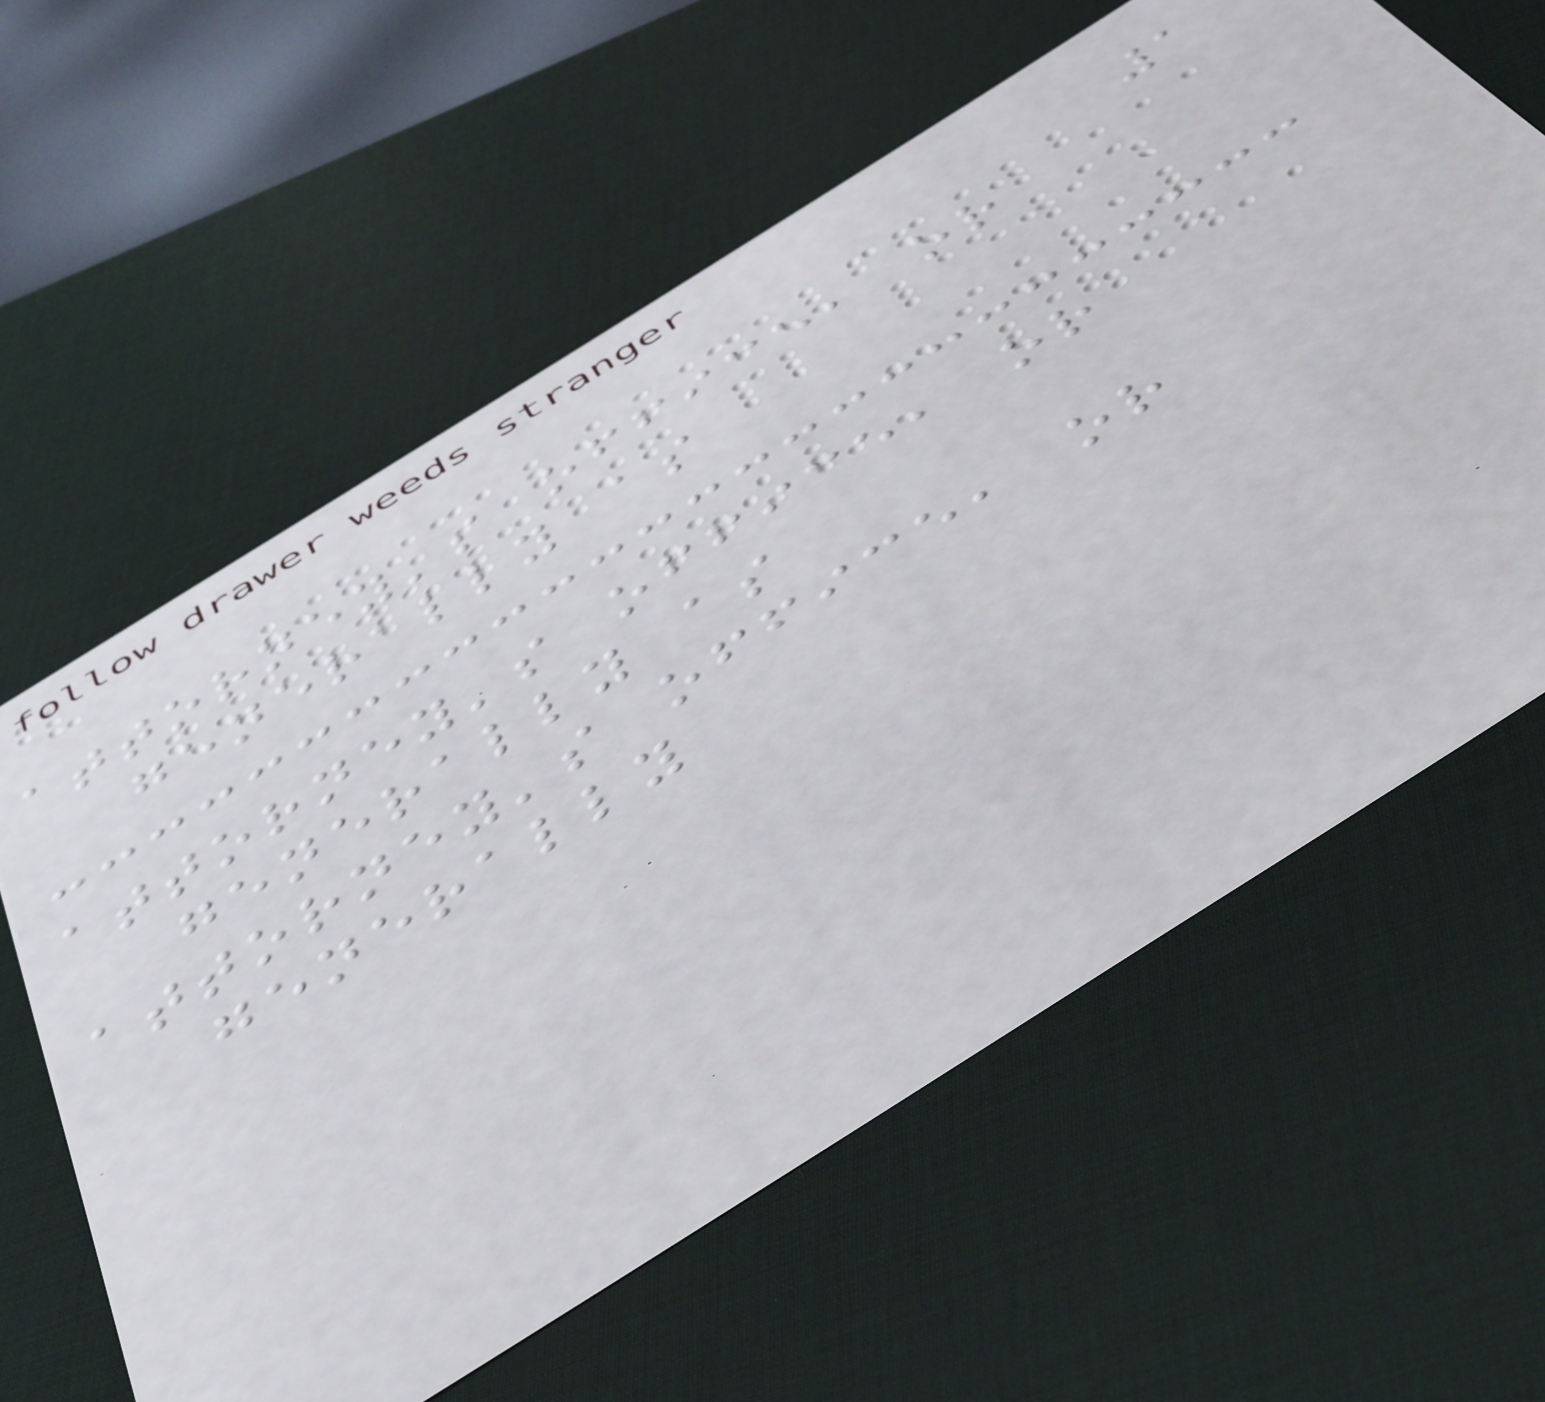1
attorney's office, or
generally as
attorney's office, or
generally as
attorney's office, or
generally
